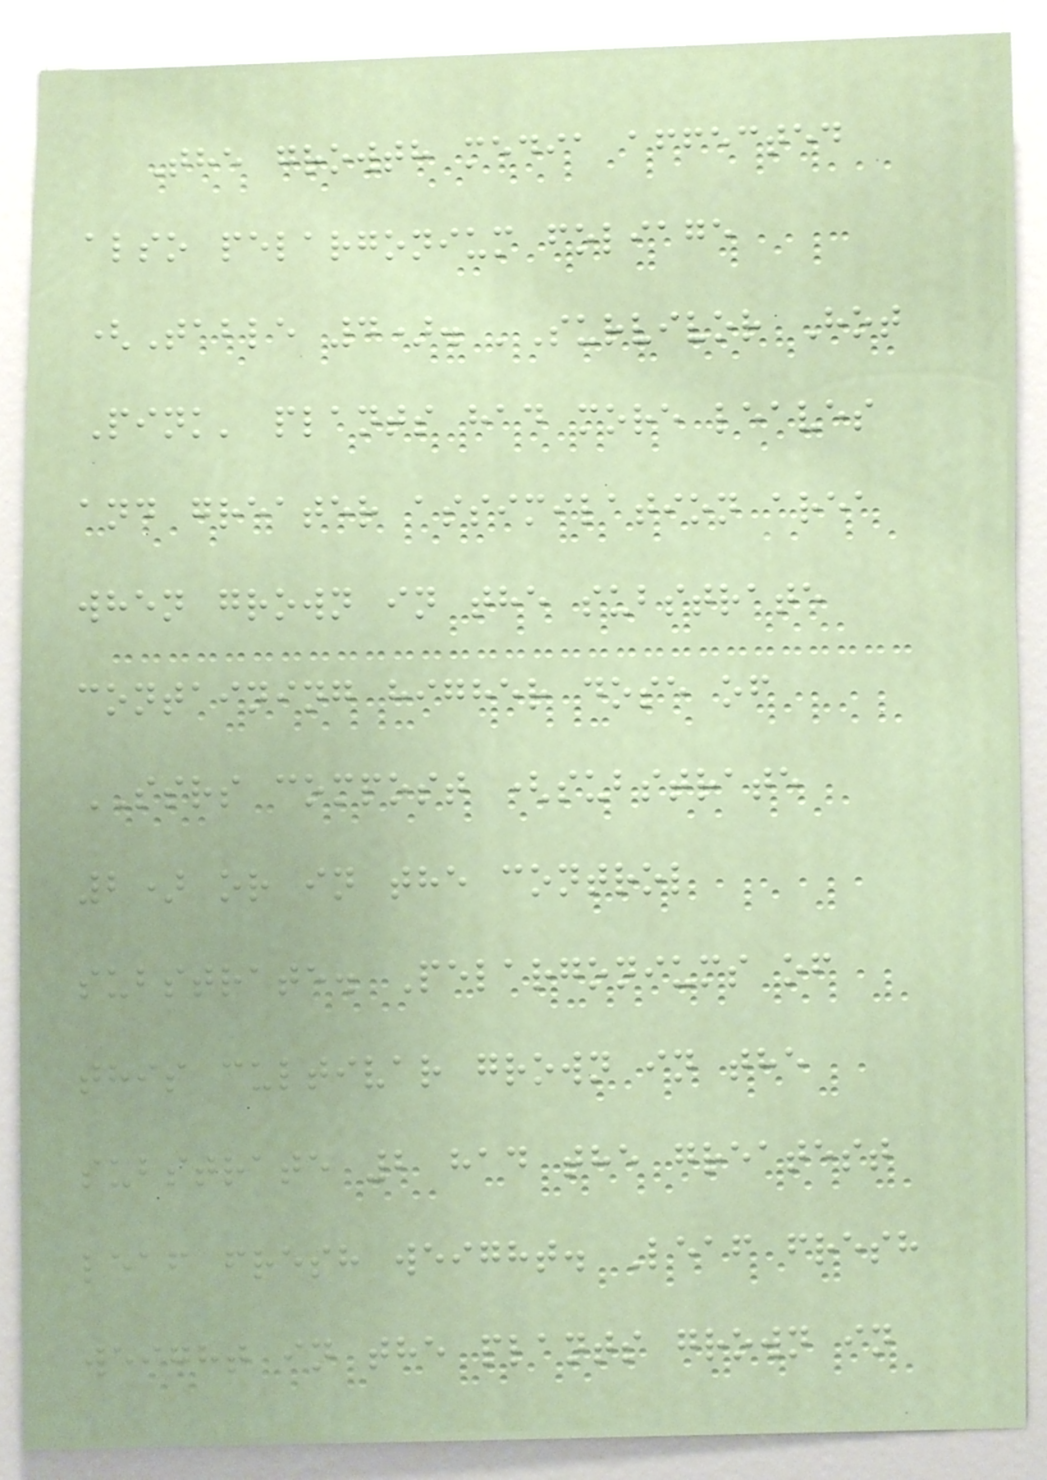The growth media affected
also pelargonium foliage
(Table 4). 'Survivor Hot
Pink' plants had more leaves
and greater assimilation area
when grown in the substrate
containing higher dose of
SSRS compost (substrate
2) or in the control
substrate. Pelargoniums of
this cultivar grown in the
substrate 2 had the greatest
leaf fresh weight. Leaf fresh
weight in the plants grown in
